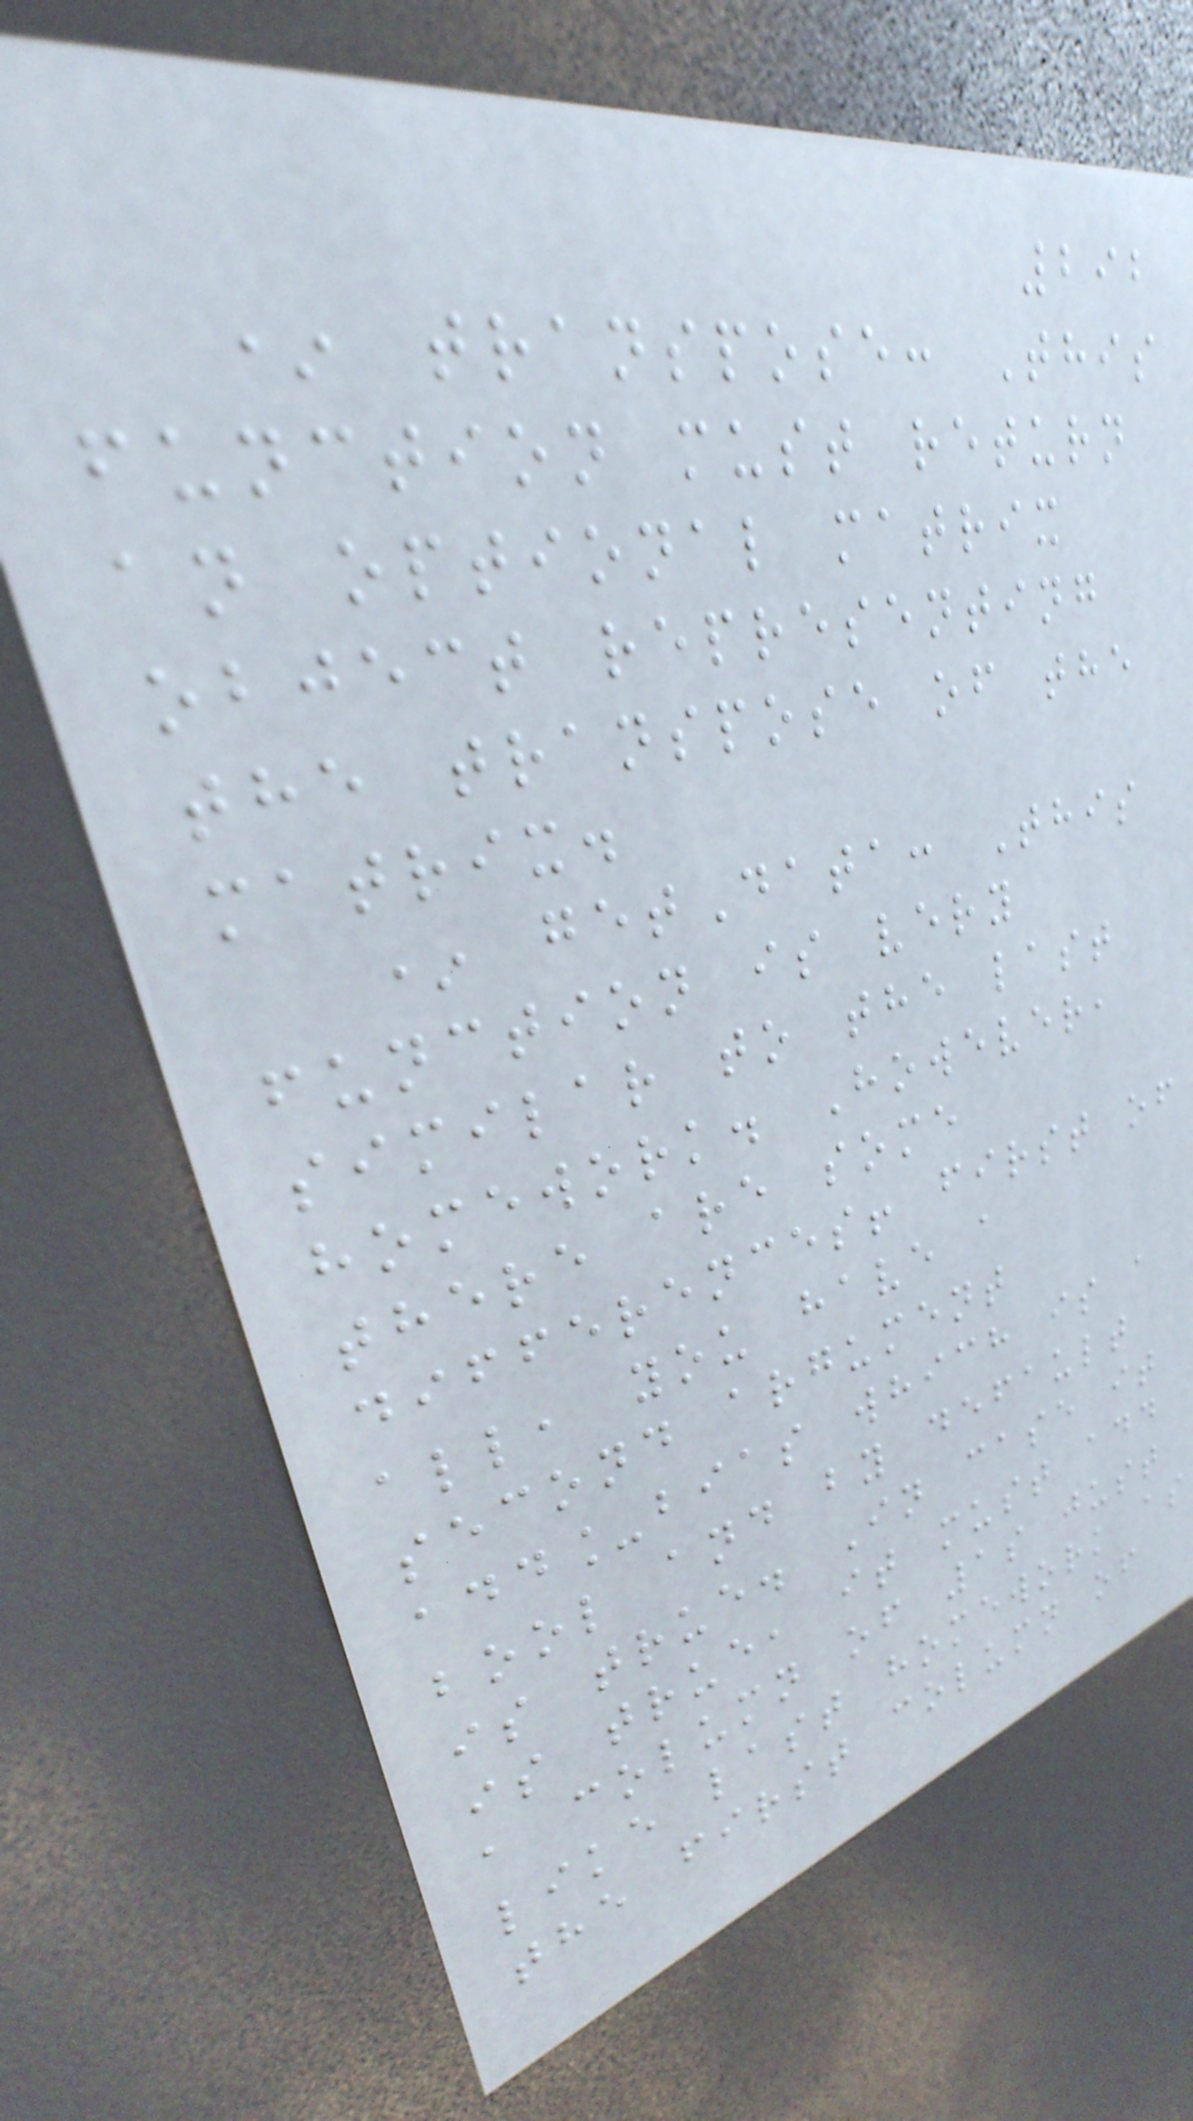292
* transpose: This
function must return
an optional matrix
object representing
the transpose of the
matrix.
* getData: This
function is very
similar to the last
homework. However,
there are some
differences! first of
all, you have a
second argument
add_bias which is a
bool and by default
is true. In case it
is true, it must add
a column of 1s just
like last homework as
the first column of
